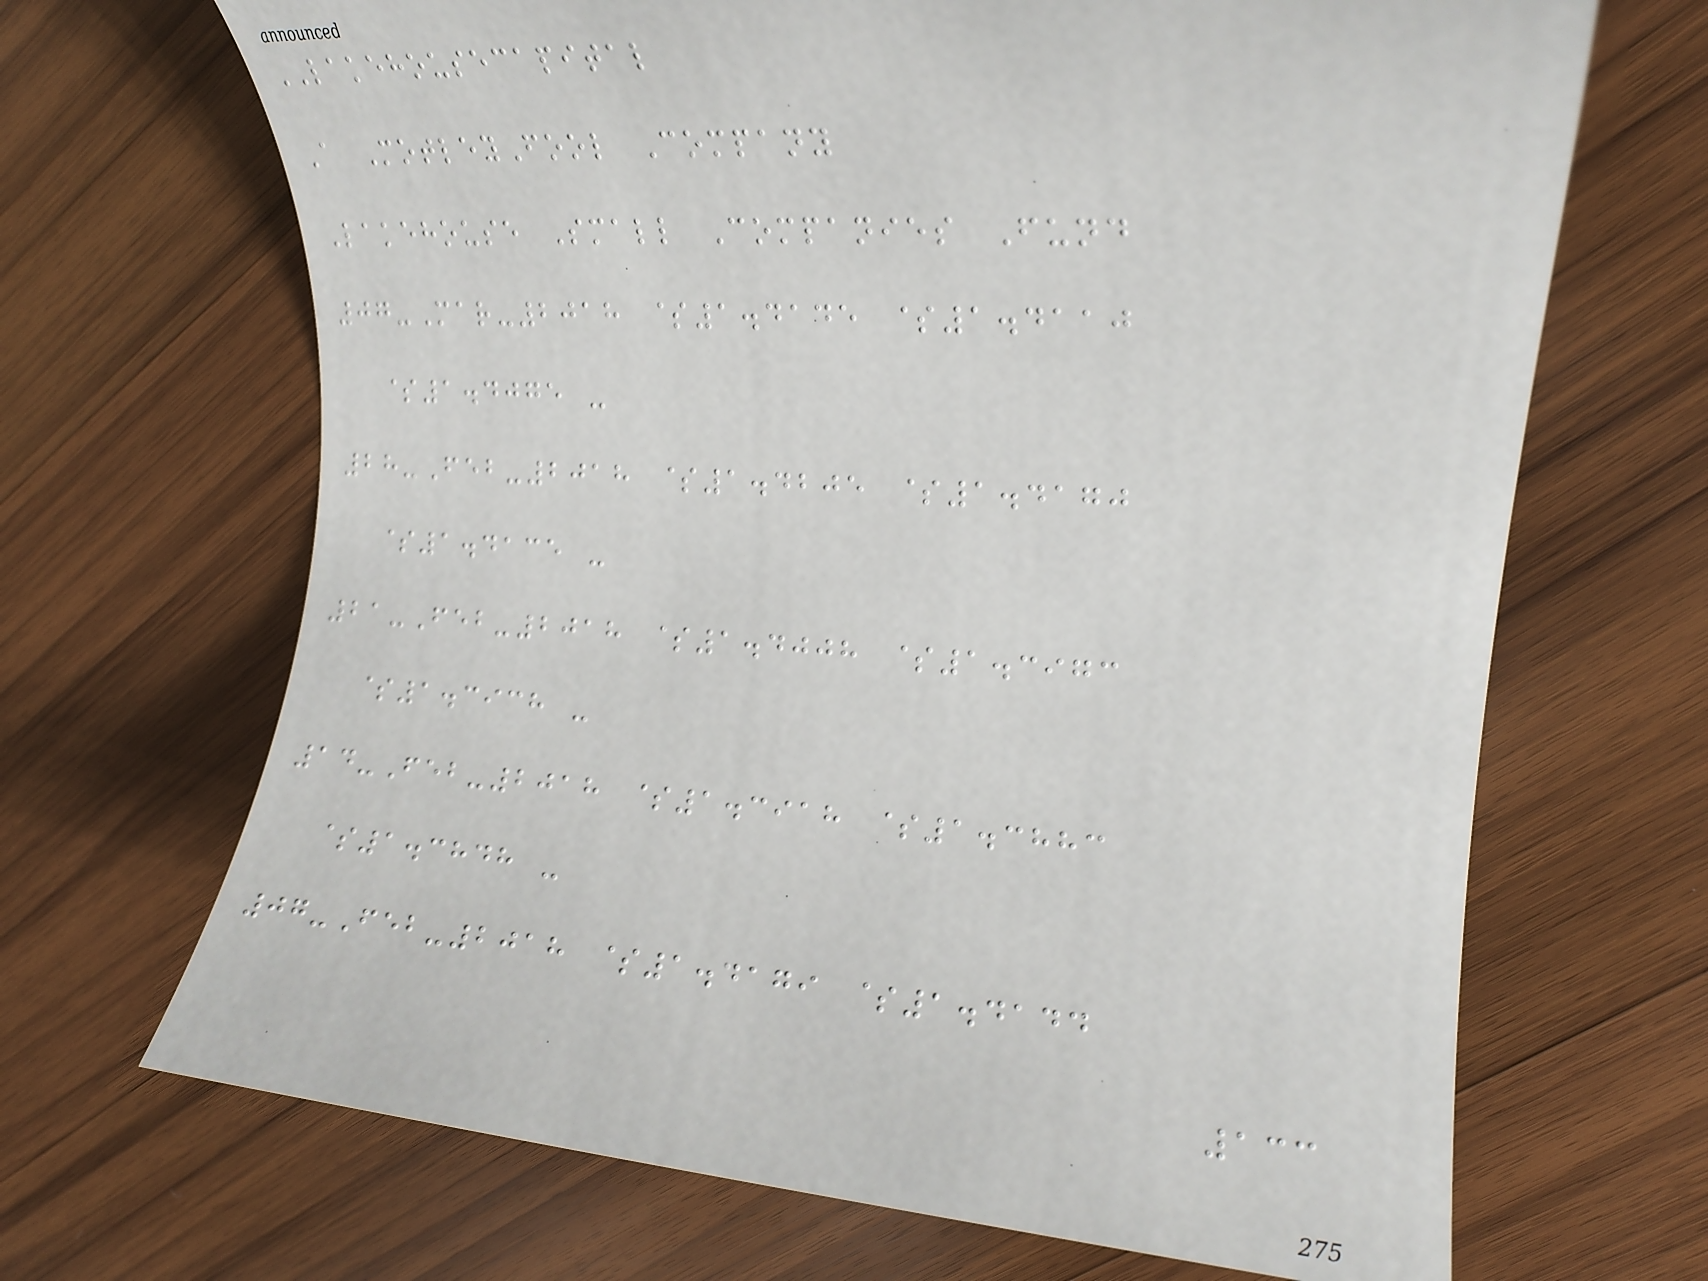LAKEHOUSECAPITAL
A MotleyFool Company
Lakehouse Small Companies Fund
07-Mar-2018 $1.4145 $1.4110
$1.4075 -
28-Feb-2018 $1.4205 $1.4170
$1.4135 -
21-Feb-2018 $1.4008 $1.3973
$1.3938 -
14-Feb-2018 $1.3918 $1.3883
$1.3848 -
07-Feb-2018 $1.4179 $1.4144
133
